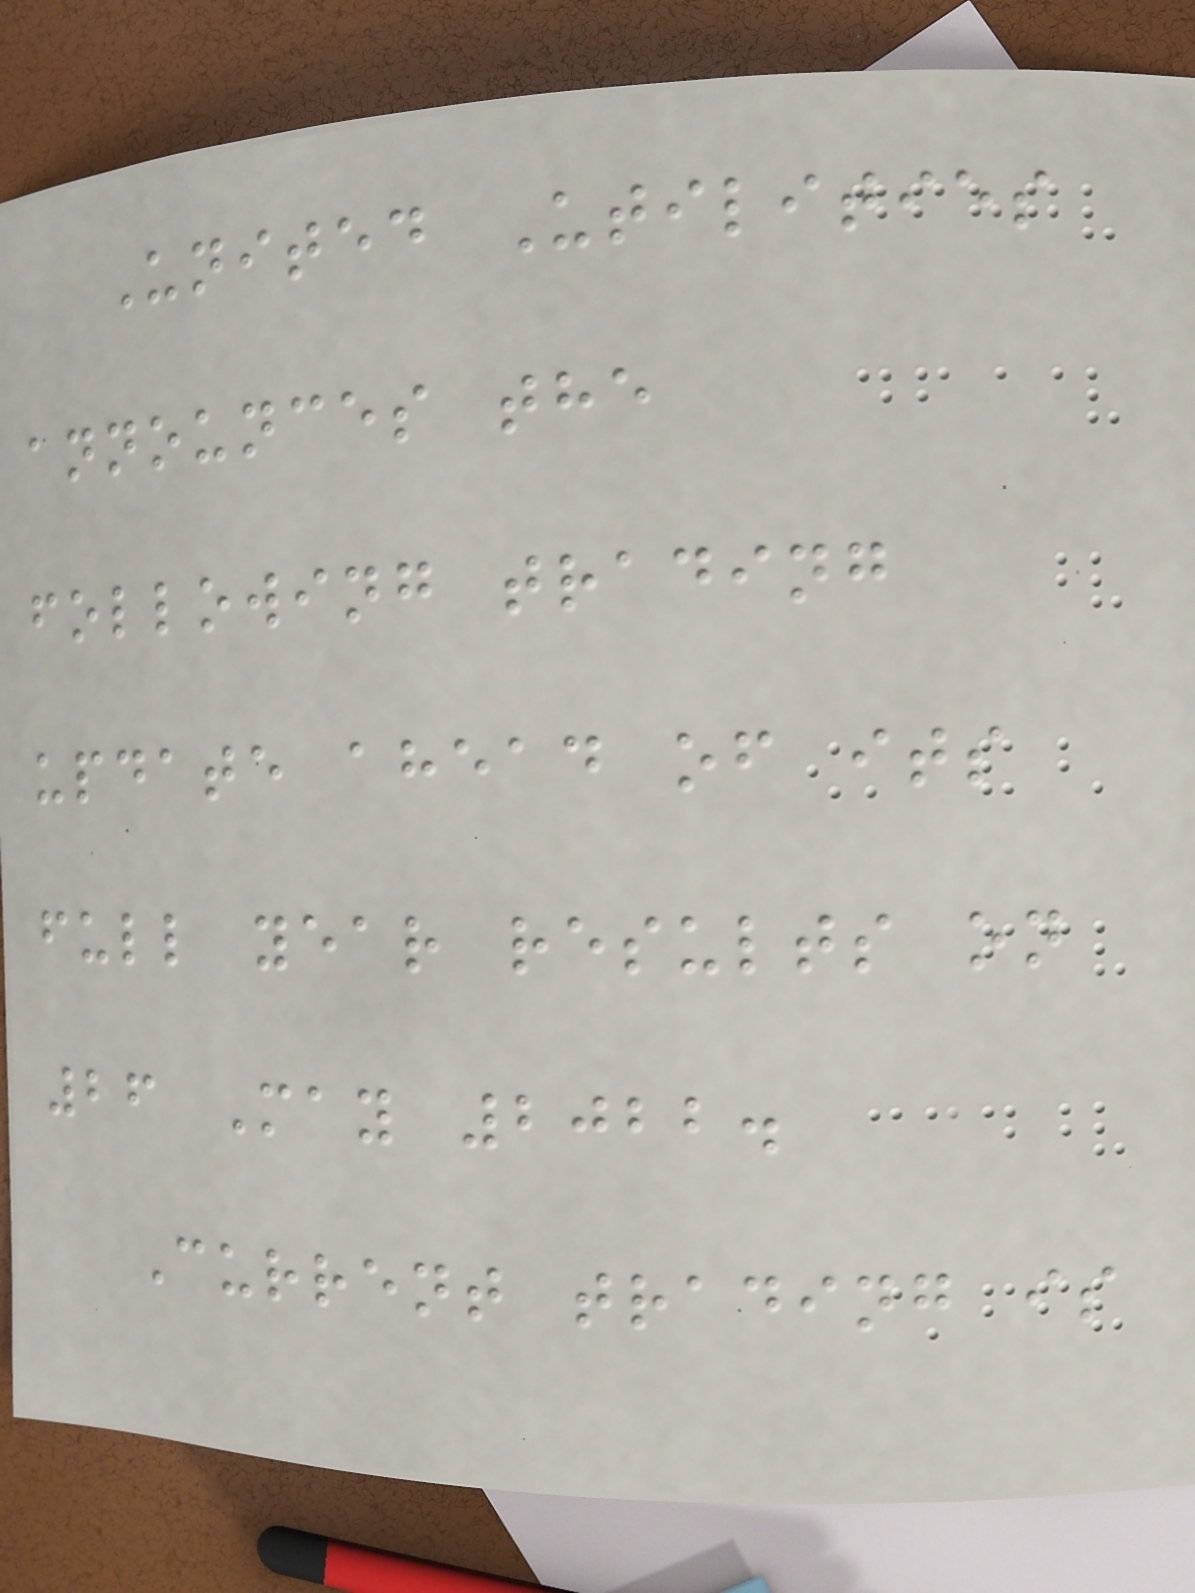United Utilities
announces the
following trading
update ahead of its
full year results on
26 May 2022.
Current trading is
